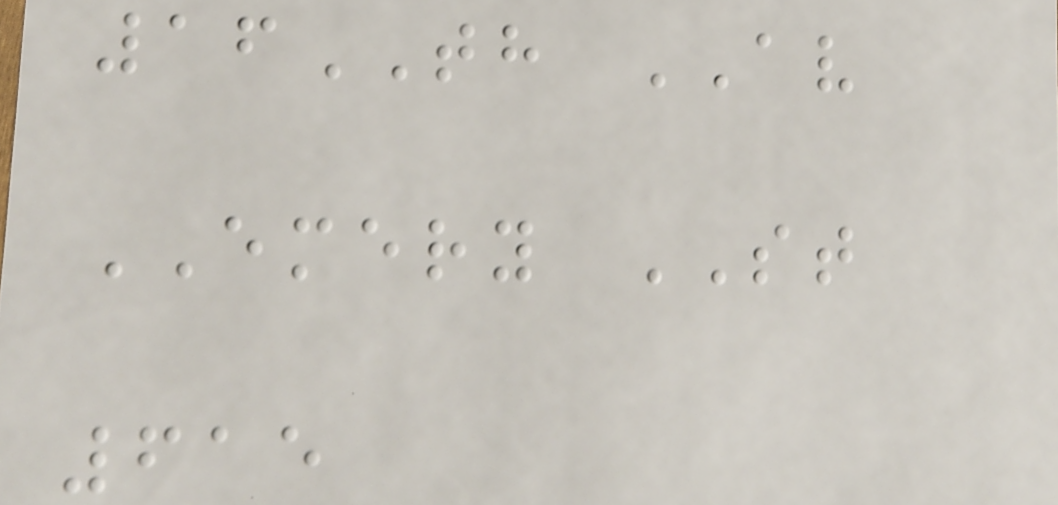16TH AV
EMERY ST
615
